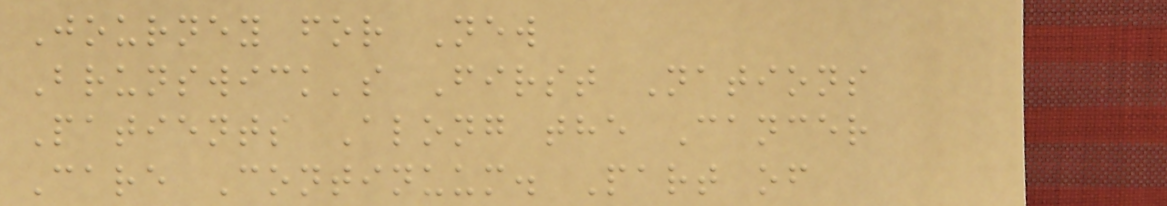Journey for New
Brunswick's First Nations
Patients Along the Cancer
Care Continuum. Part of
